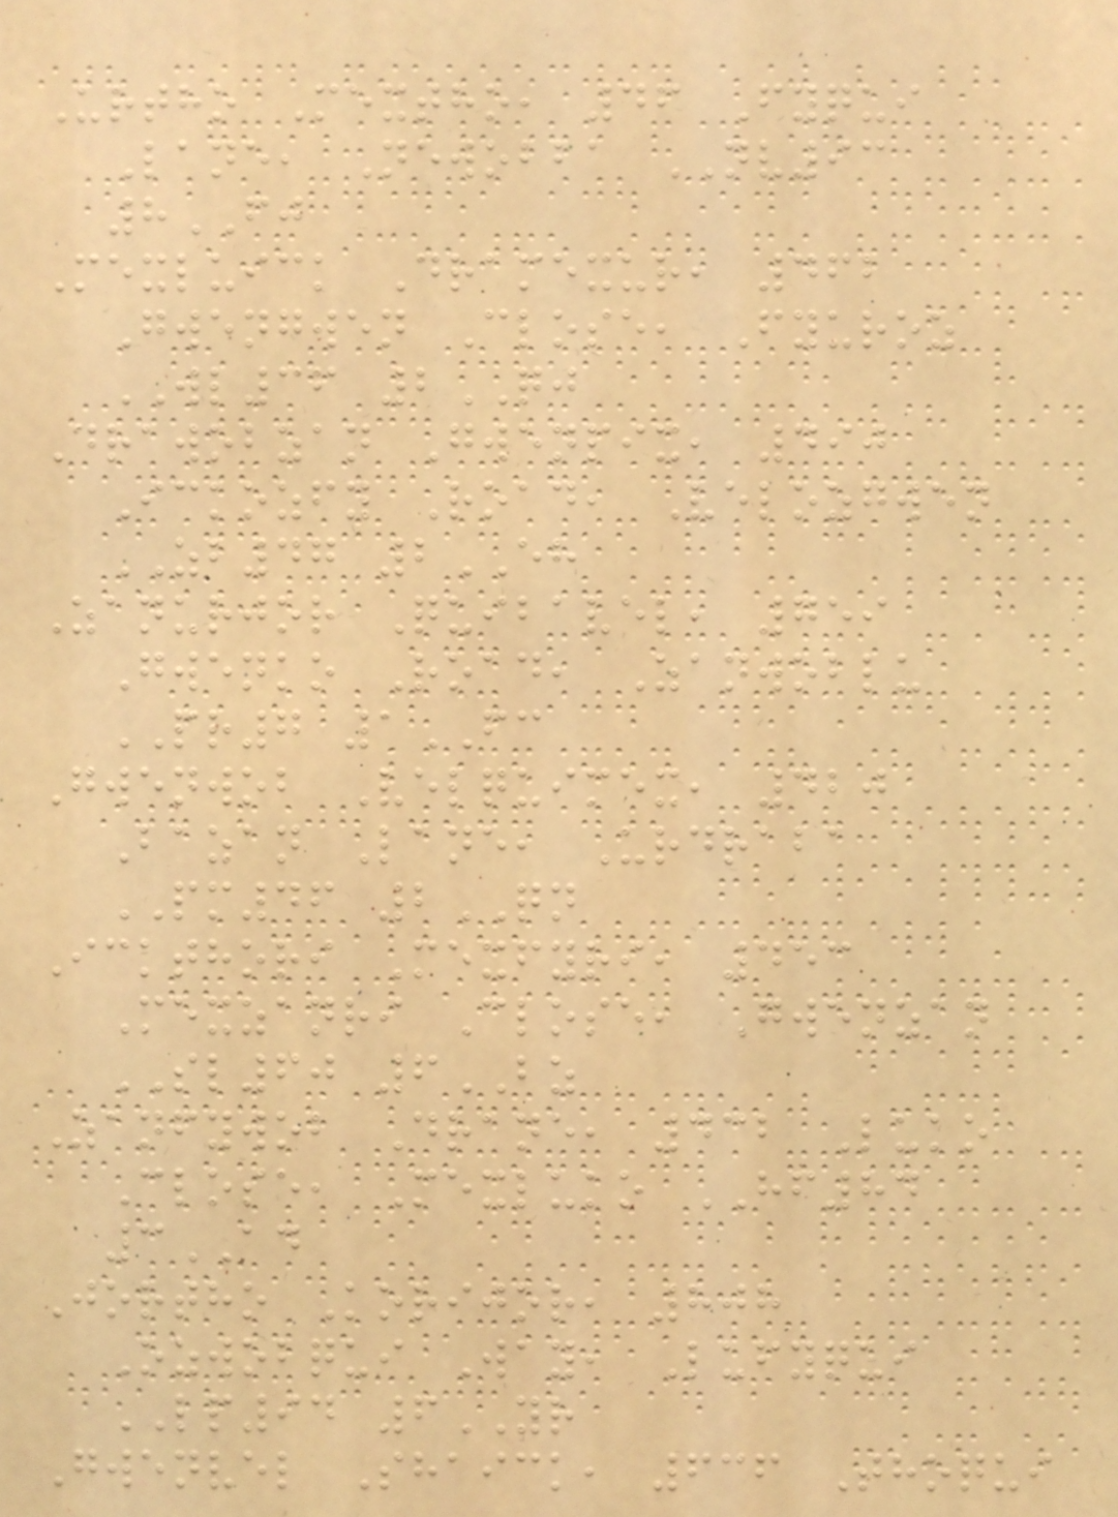Urtho Mextho, 46 Fyqui
Lane, Newobba NV93
8FJ
Mexluick Dramexur, 462
Gwengwen Close, Fyuroz
WL36 2QJ
Drawobzan Gwenpix, 490
Ickozfy Road, Velozgwen
ZB47 2EH
Zanurjor Quibavel, 759
Gwenko Road, Zanwoblu
PR7 1FC
Gwenwob Velquimex, 420
Bazan Lane, Urdraba
PM46 2QN
Ickthori Mexfyri, 453
Mexzanri Close, Gwenzan
SL60 6BZ
Zanfywob Drane, 432 Luko
Close, Mexluko HF84
3AD
Jortho Korijor, 808
Ozwobqui Way, Lufyqui
LP94 6YR
Gwenvel Shaick, 636 Thoqui
